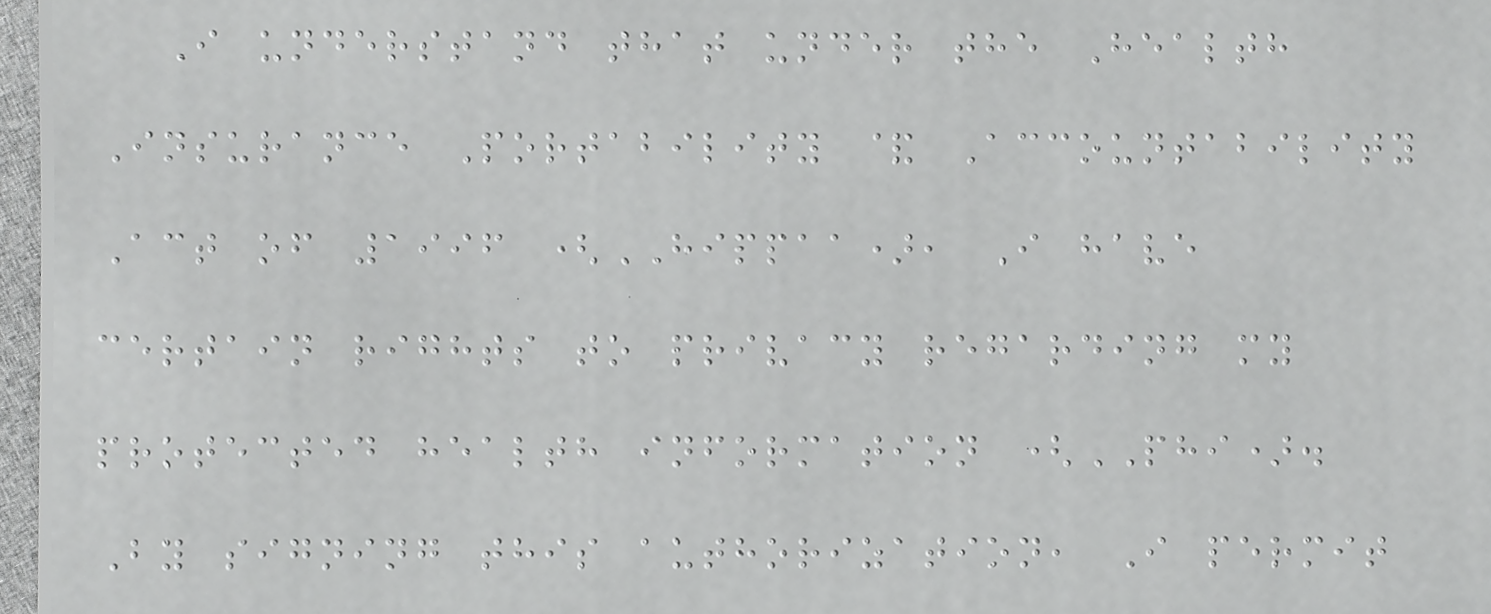I understand that under the Health
Insurance Portability & Accountability
Act of 1996 (HIPPAA), I have
certain rights to privacy regarding my
protected health information (PHI).
By signing this authorization, I permit
